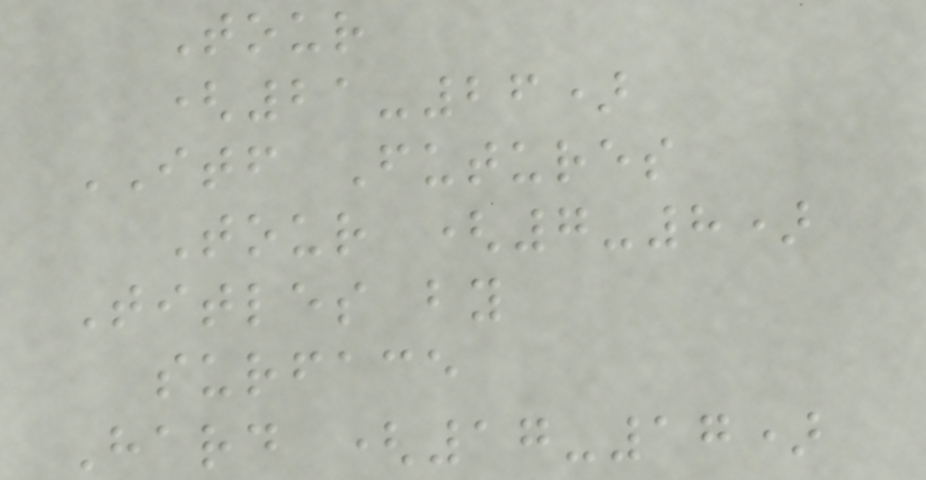Tour
(21-26)
ITF Futures
Tour (7-8)
Titles by
surface
Hard (17-17)
